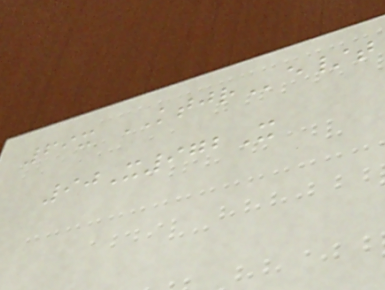69x KTJRe/t
90X972X
